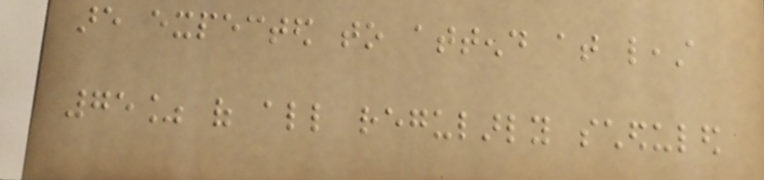are expected to attend at least
75% of all regularly scheduled
